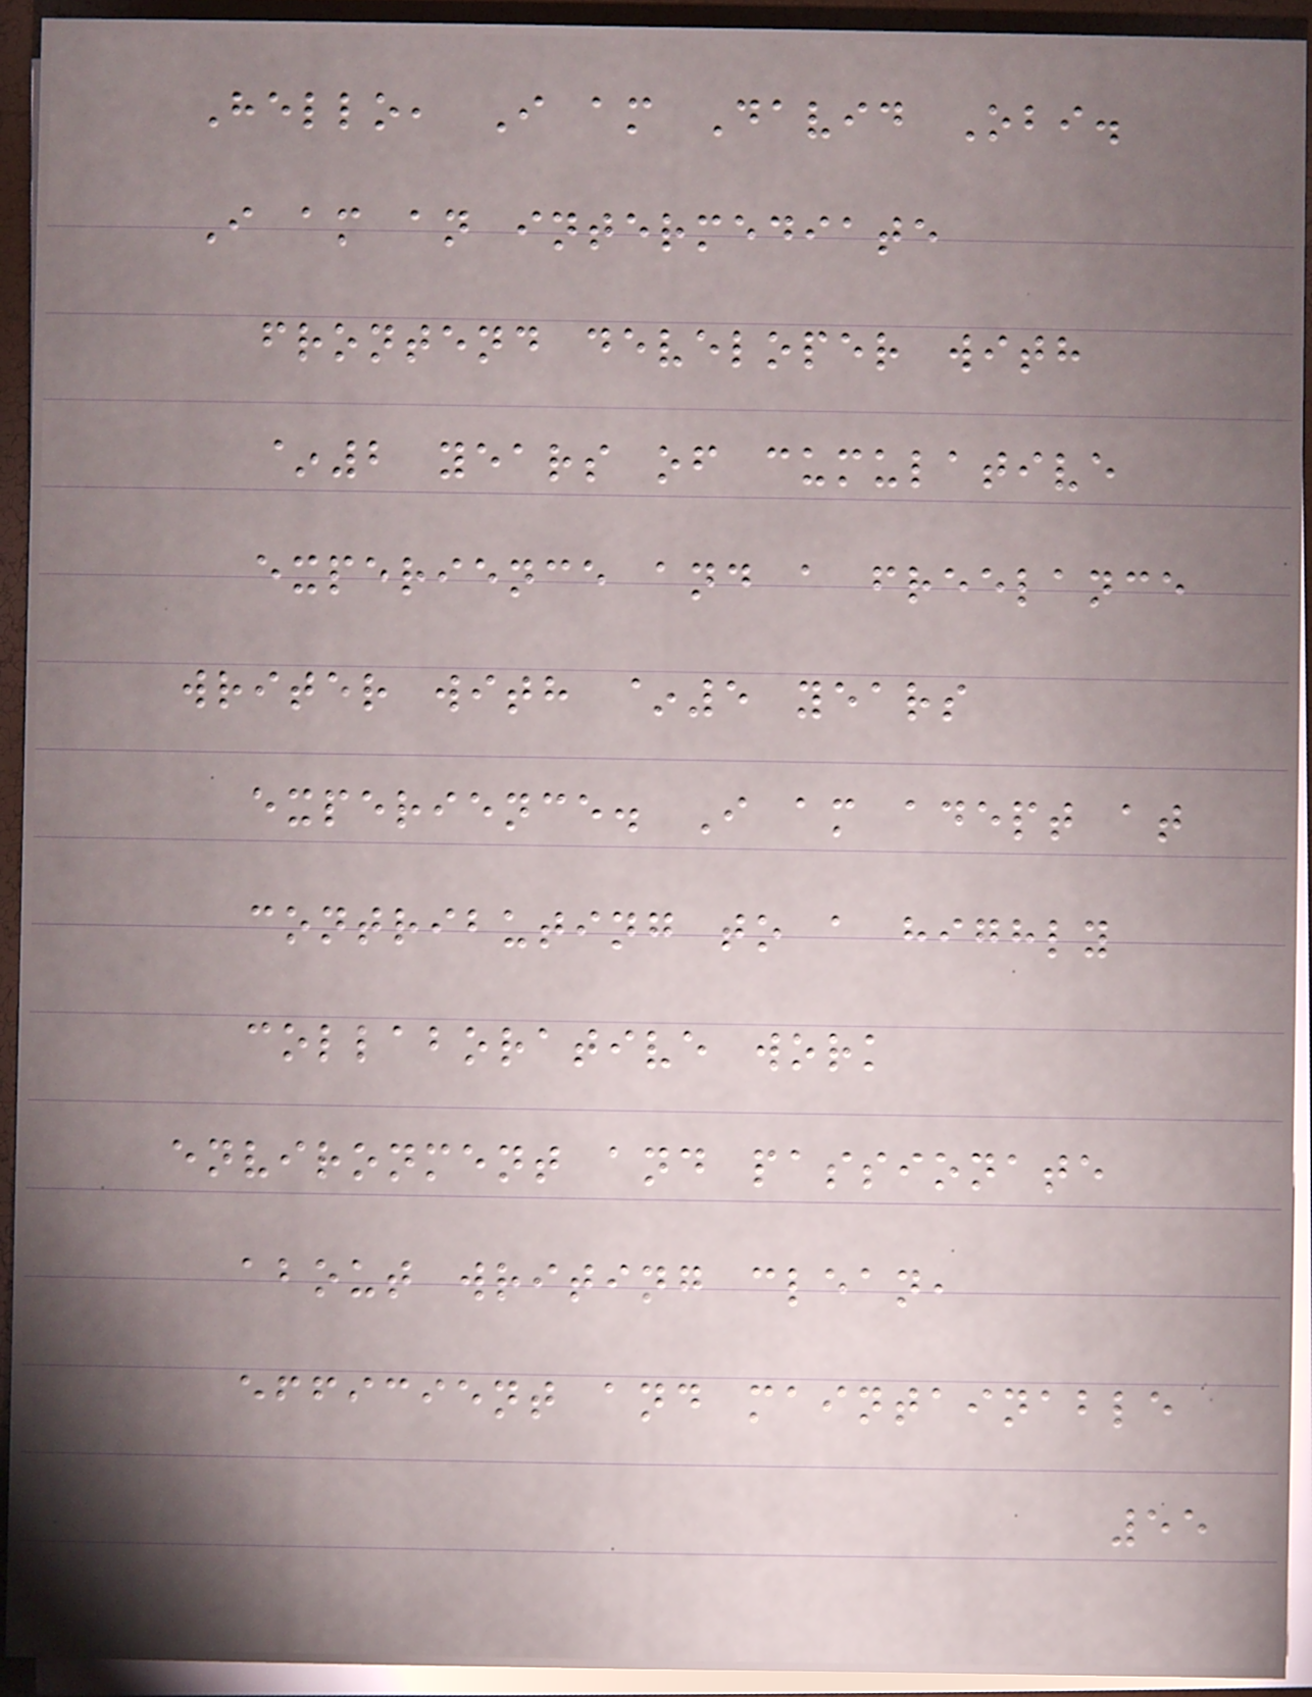Hello, I am David Obi.
I am an intermediate
frontend developer with
~2 years of cumulative
experience and a freelance
writer with ~5 years
experience. I am adept at
contributing to a highly
collaborative work
environment and passionate
about writing clean,
efficient and maintainable
55
